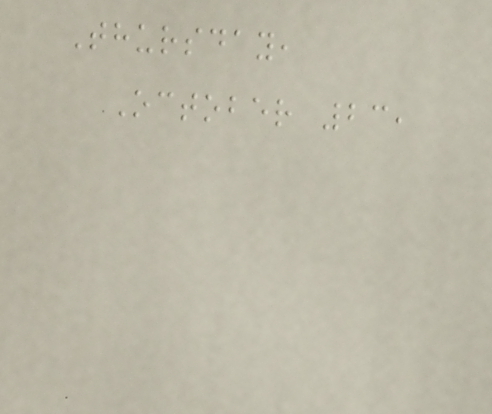Thursday,
October 23,
